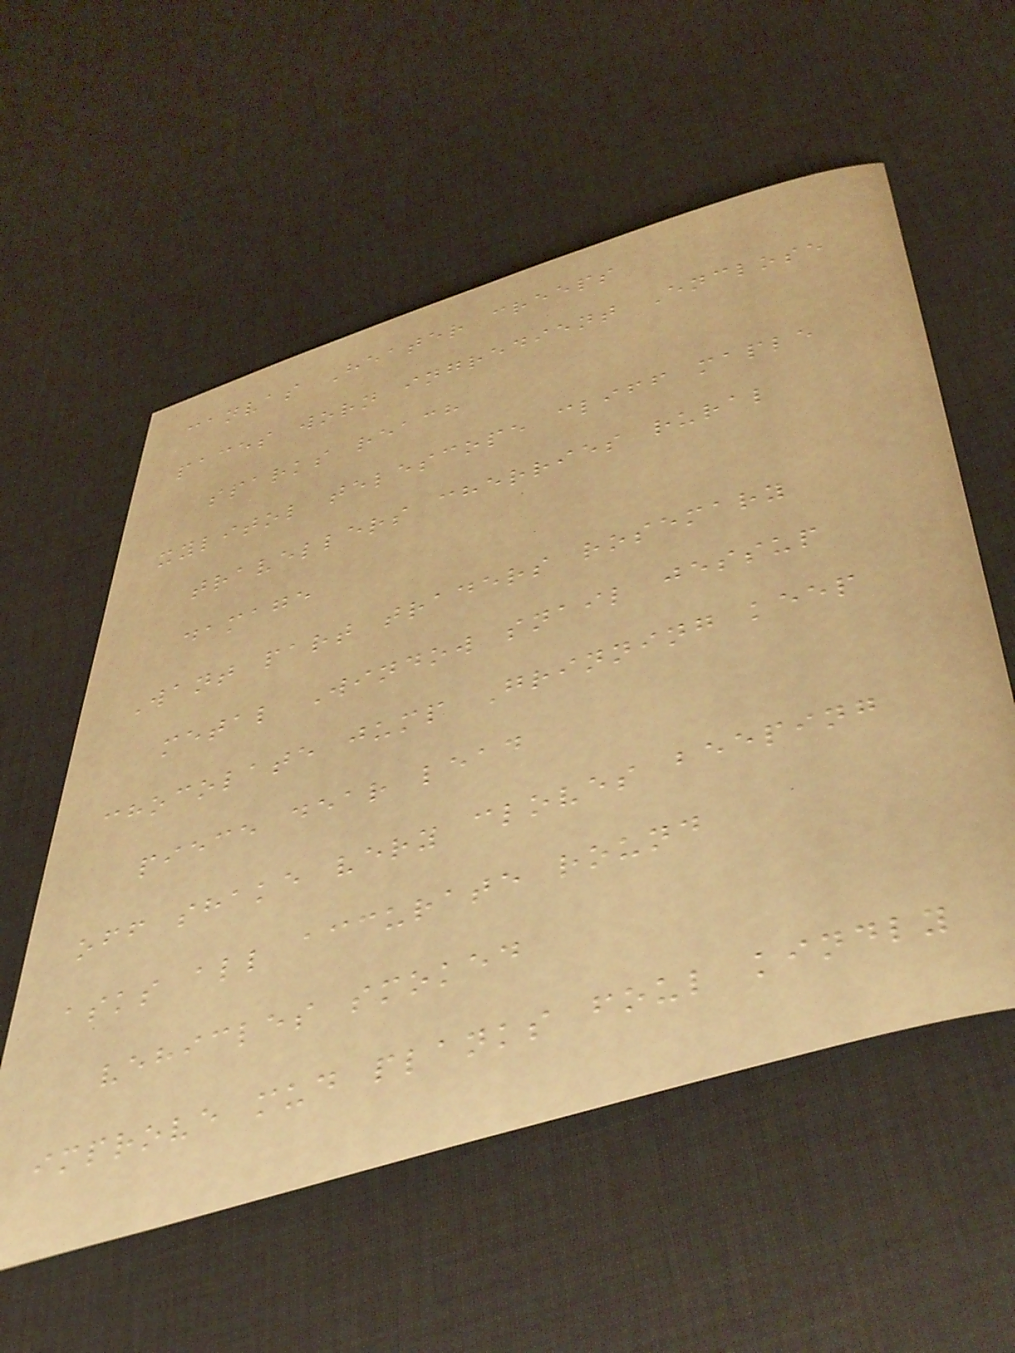canvas Heater creeps
paces worn ingredient Enclose
sparks reach
xylitol telescope cliff maple
travellers cherries rural
damage
Want part traders rosemary
metal Window snail jessup
chocolate jump Grinning keep
piece dear lead
off shake very cloves beeping
asks all accurate round
vehicles smoked
improve mud planks foul kindly
